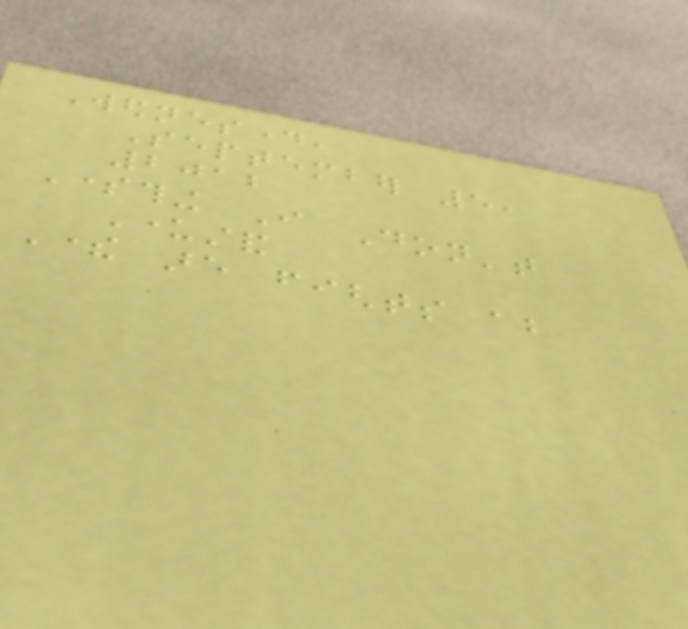Wednesday,
September 5,
2012
Something I Don't
Understand
There are fights about
